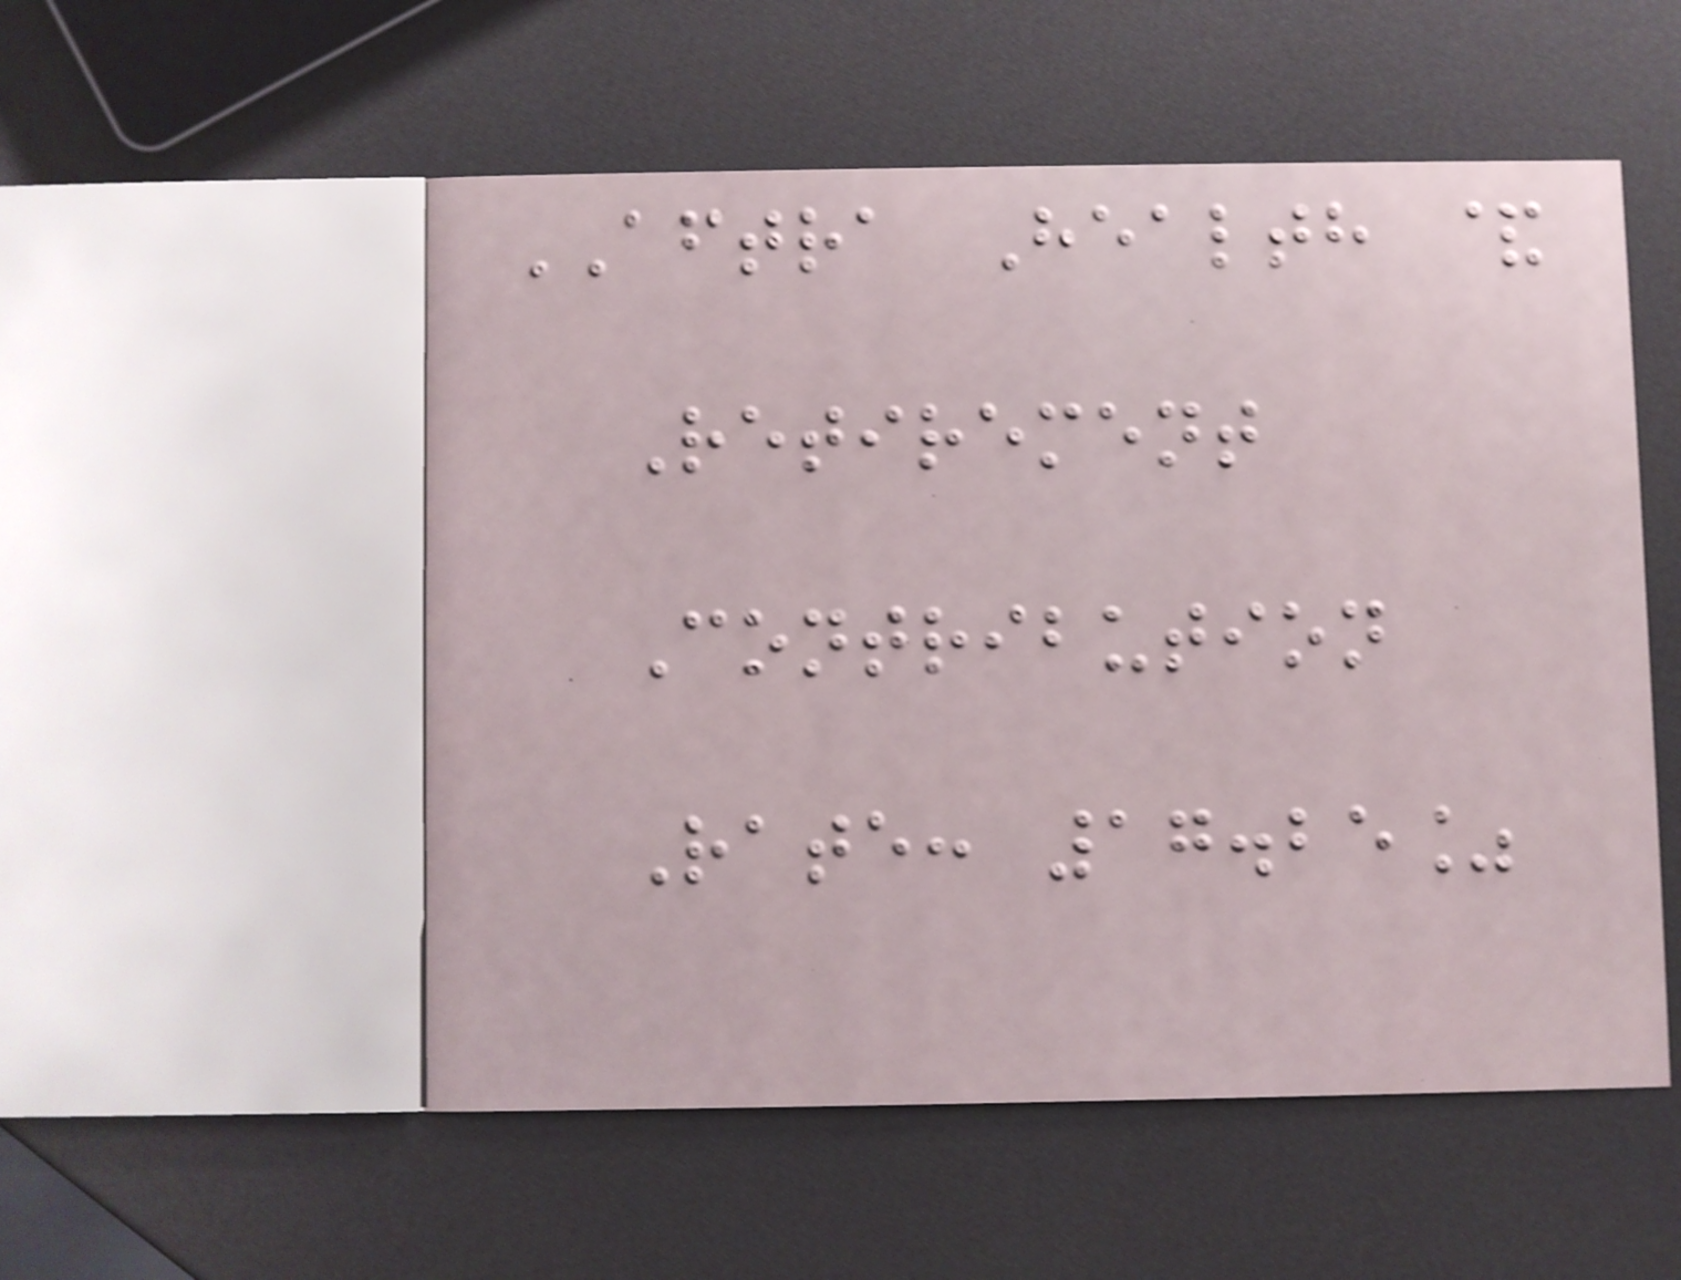AFTRA Health &
Retirement
Contribution
Rate: 17.25%
